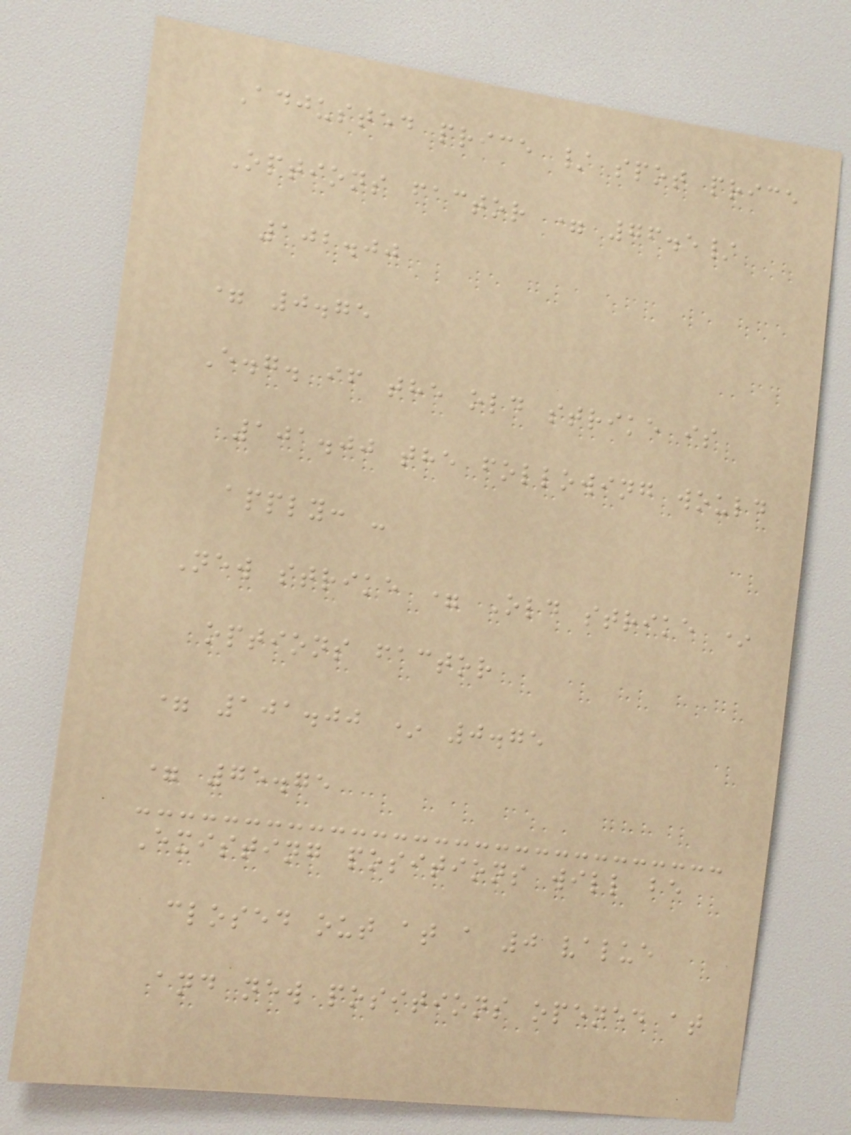Adjusted price / spot price
Options factor = 76.5/
102.00
= 0.75
E.g. if the old strike is
101.00 the following would
apply: -
New strike = Old strike *
options factor
= 101.00 * 0.75
= 75.75
Existing positions will be
closed out at a 0 value
and new positions opened at
